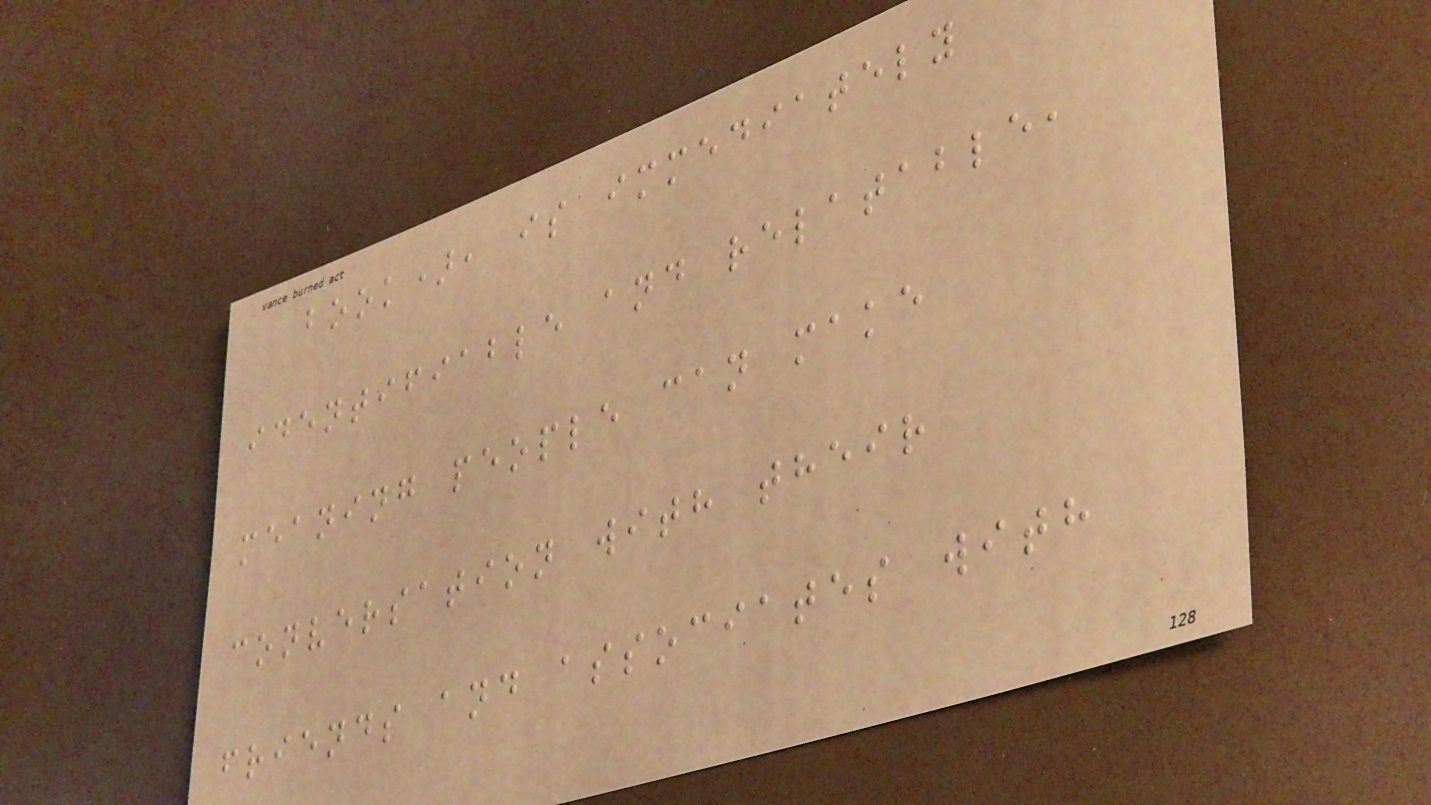book), is immediately
identifiable and relatable,
meaning people can make
conversation with their
friends and associates with
